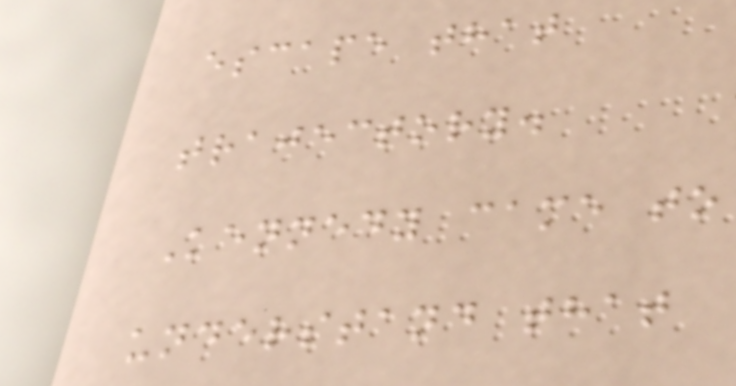escape that
trajectory.
Kennedy came to
understand that
